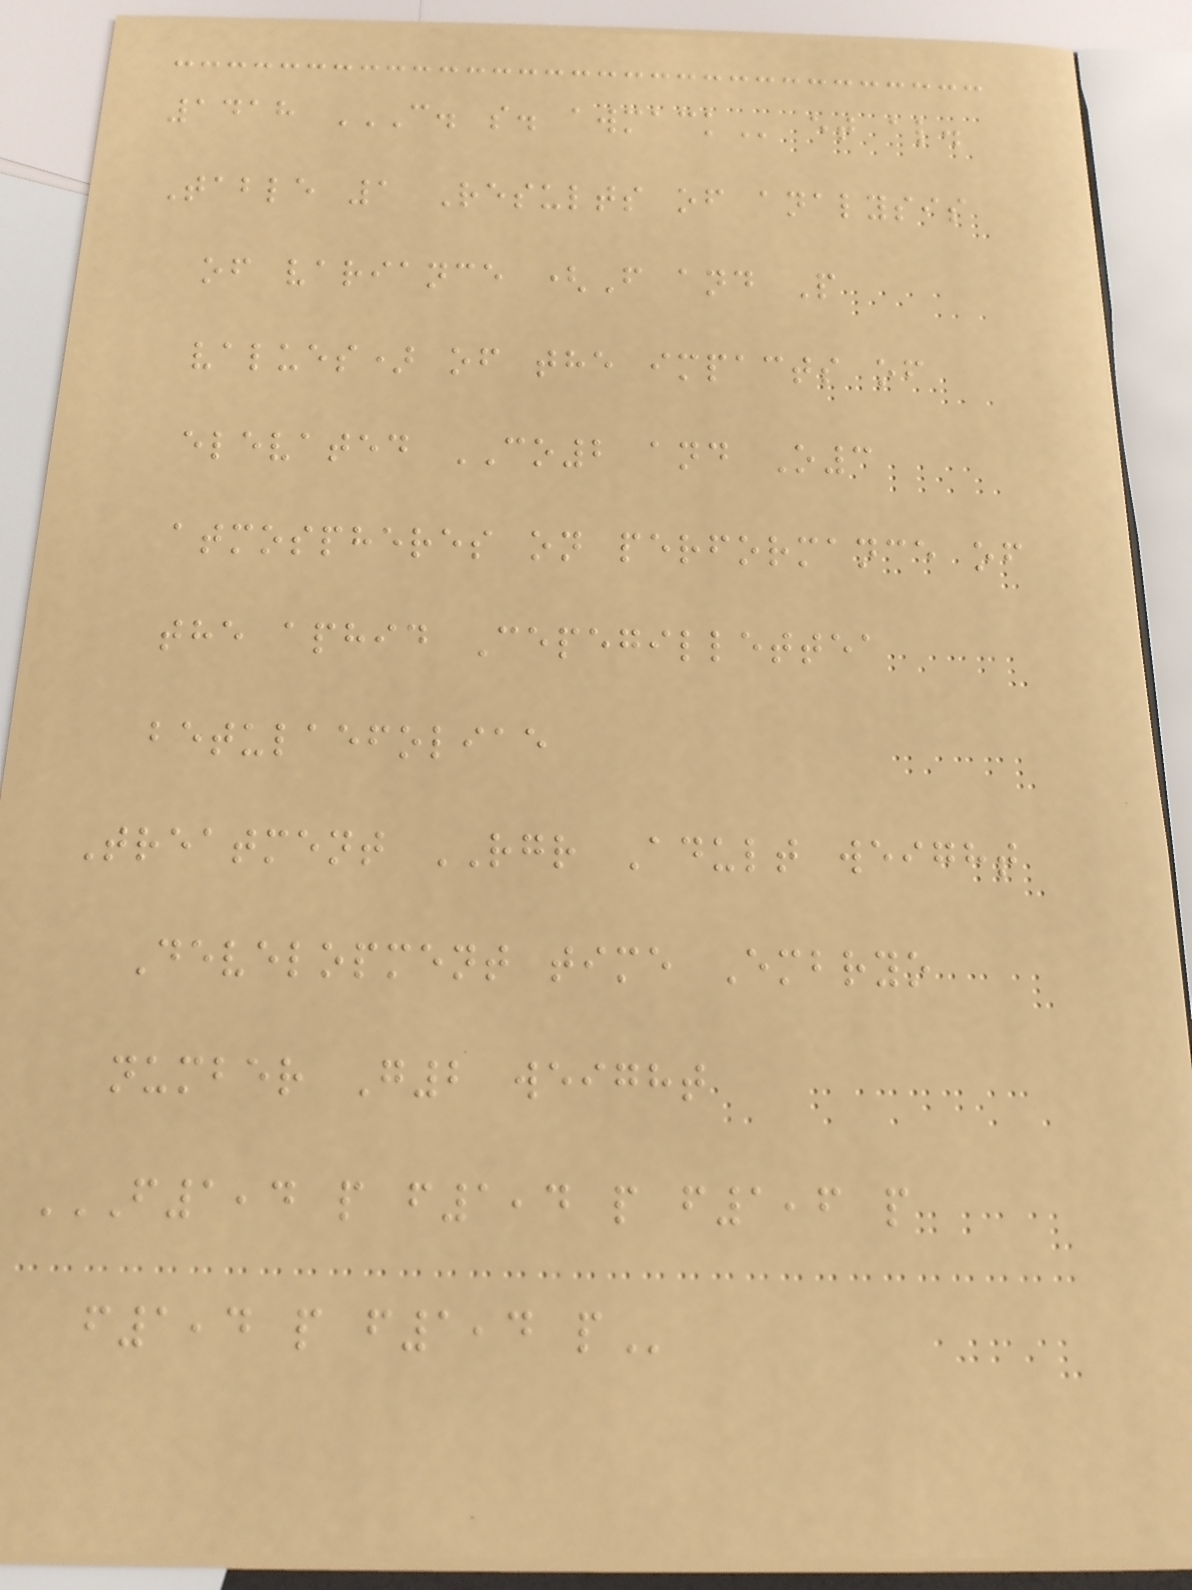1418 C. S. AWMACK et al.
Table 1 Results of analysis
of variance (F and P
values) of the impacts of
elevated CO2 and O3
atmospheres on performance of
the aphid Cepegillettea
betulaefoliae
Treatment RGR Adult weight
Development time Embryo
number G2 weight
F1,4 P F1,4 P F1,6 P
F1,4 P F1,4 P
